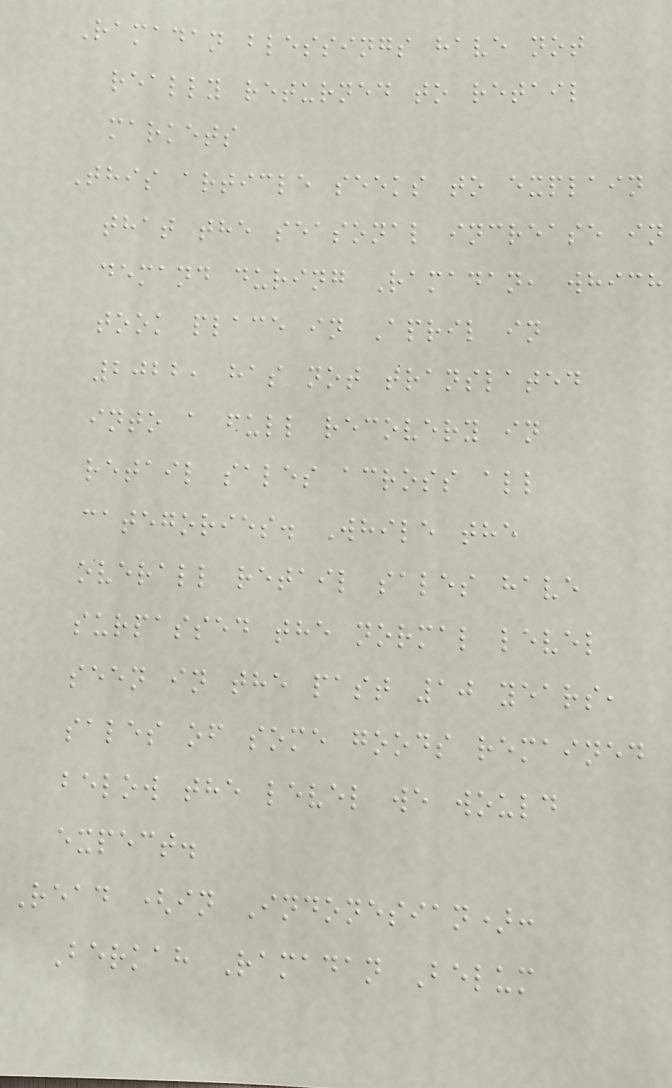Ramadan blessings have not
really returned to retail
markets
This article seeks to explain
that the seasonal increase in
demand during Ramadan, which
took place in April in
2022, has not translated
into a full recovery in
retail sales across all
categories. While the
overall retail sales have
surpassed the normal level
seen in the past 10 years,
sales of some goods remained
below the level we would
expect.
Read (in Indonesian):
Berkah Ramadan Belum
